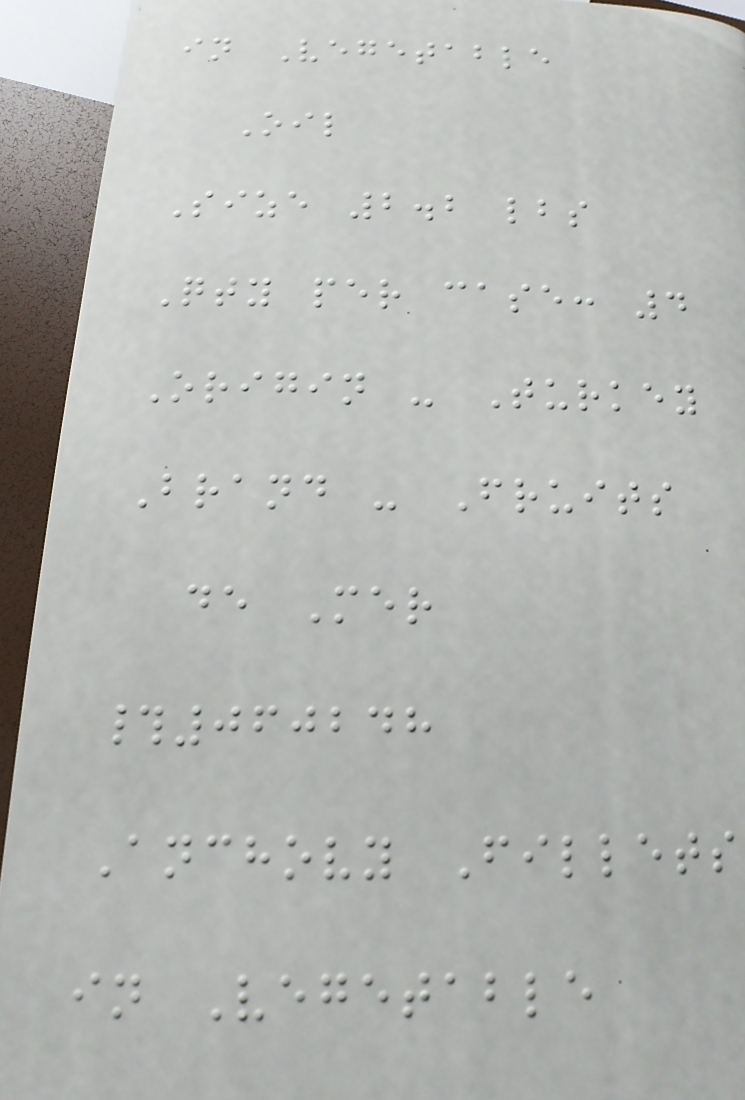in Vegetable
Oil
Size 2.2 lbs
Qty per case: 4
Origin - Turkey
Brand - Fruits
de Mer
#060248
Anchovy Fillets
in Vegetable
